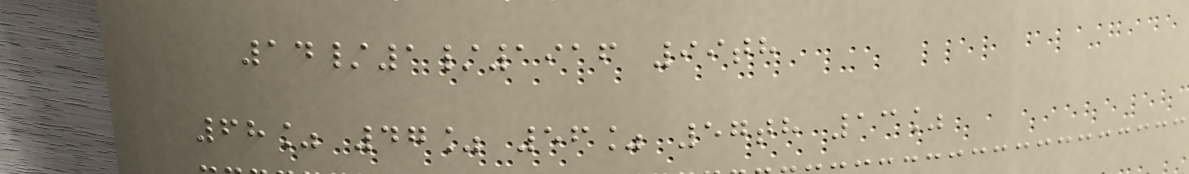14/1/1916 99th
68% 47% 56% 57th 13%
